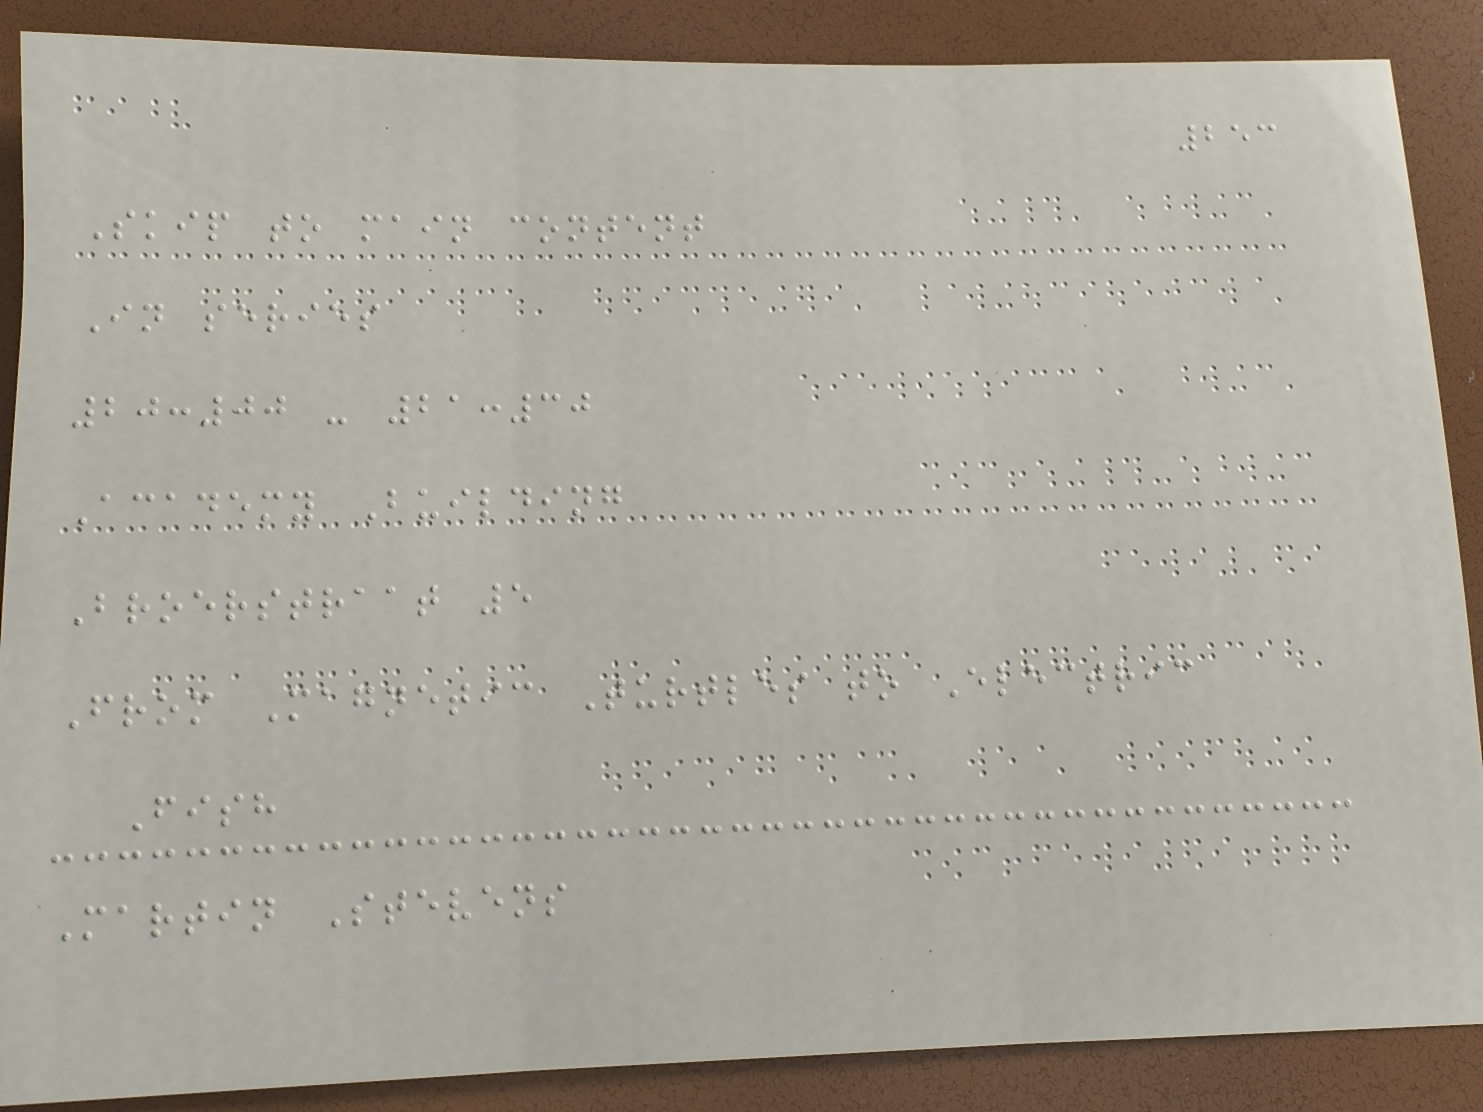253
Skip to main content
In series
20:00 - 21:30
Academy Building
Broerstraat 5
From Magnetic Turtles to Electric
Fish
Martin Stevens
